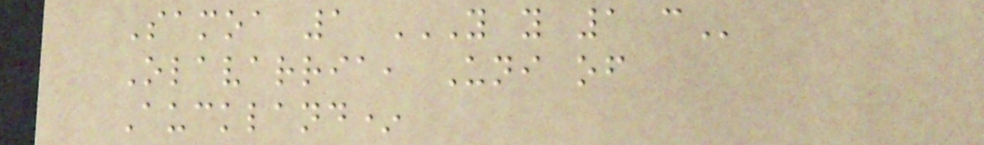Samoa 1 Y Y 1 C
Olavarria, Uni of
Auckland*
